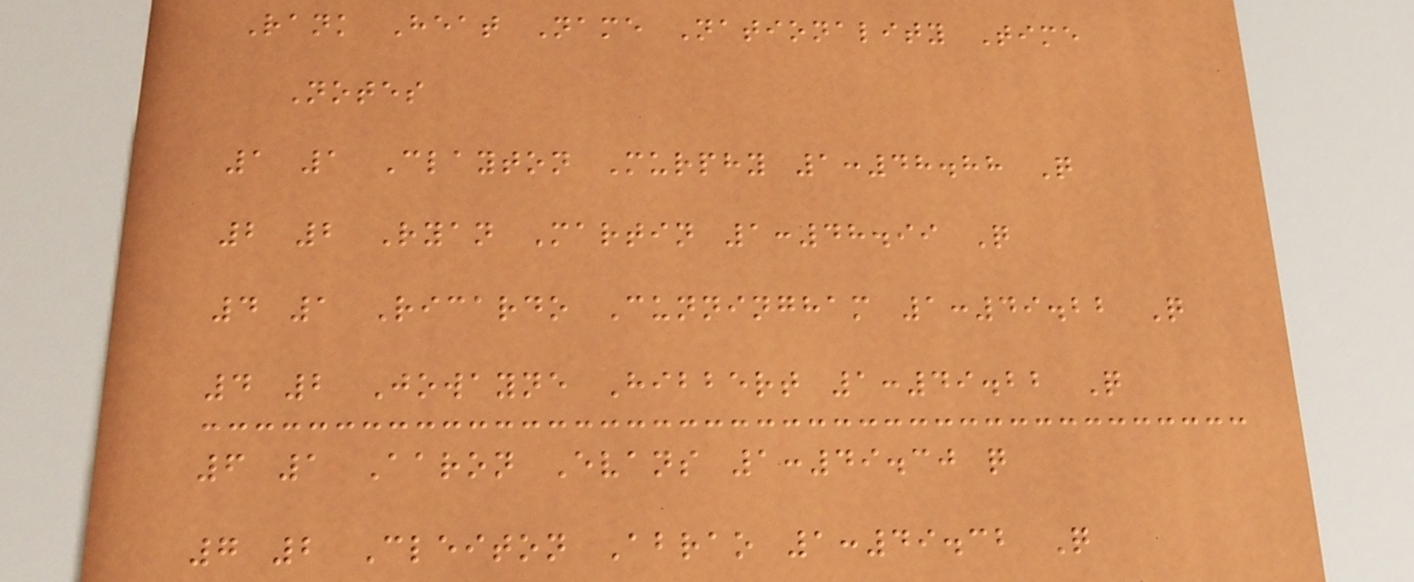Rank Heat Name Nationality Time
Notes
1 1 Clayton Murphy 1:48.88 Q
2 2 Ryan Martin 1:48.99 Q
4 1 Ricardo Cunningham 1:49.22 Q
4 2 Jowayne Hibbert 1:49.22 Q
6 1 Aaron Evans 1:49.30 q
7 2 Cleiton Abrao 1:49.32 Q
